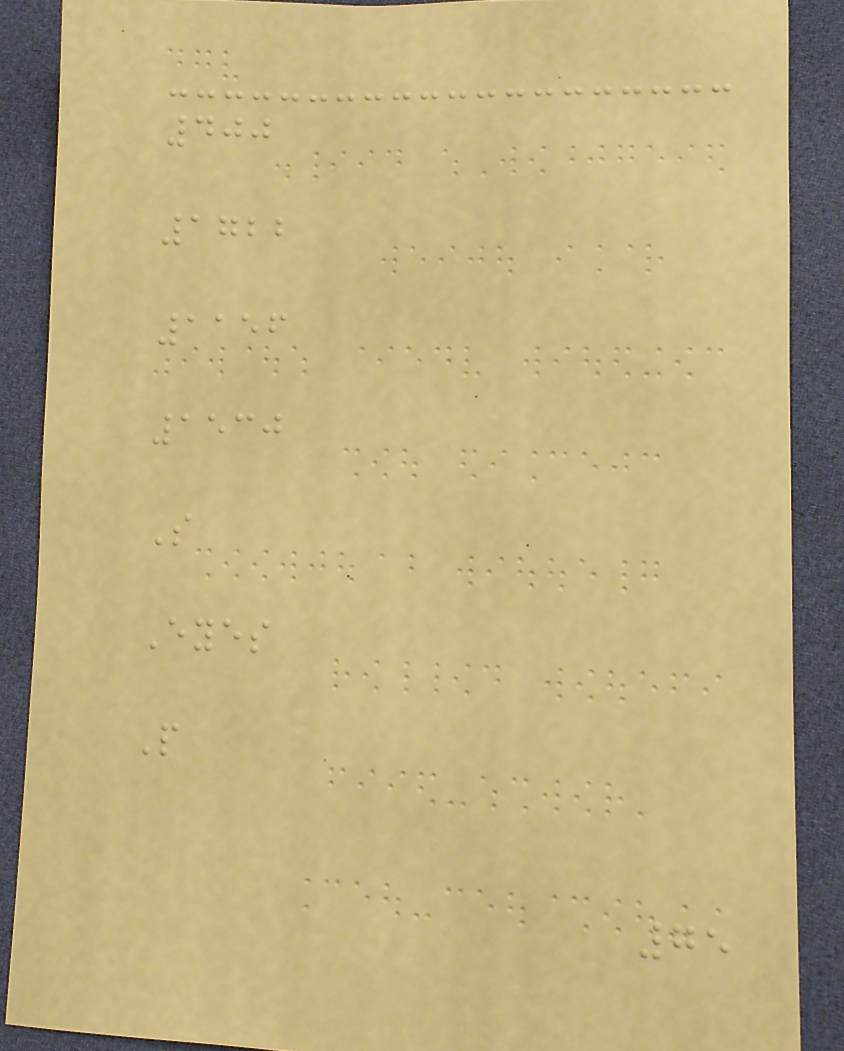400
1722
1156
1530
S
Eyes
P
75
